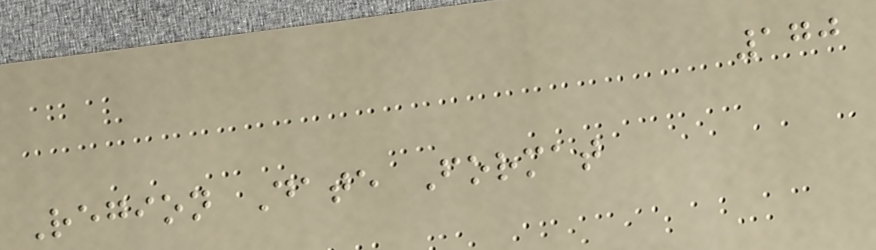170
Region Date Format
